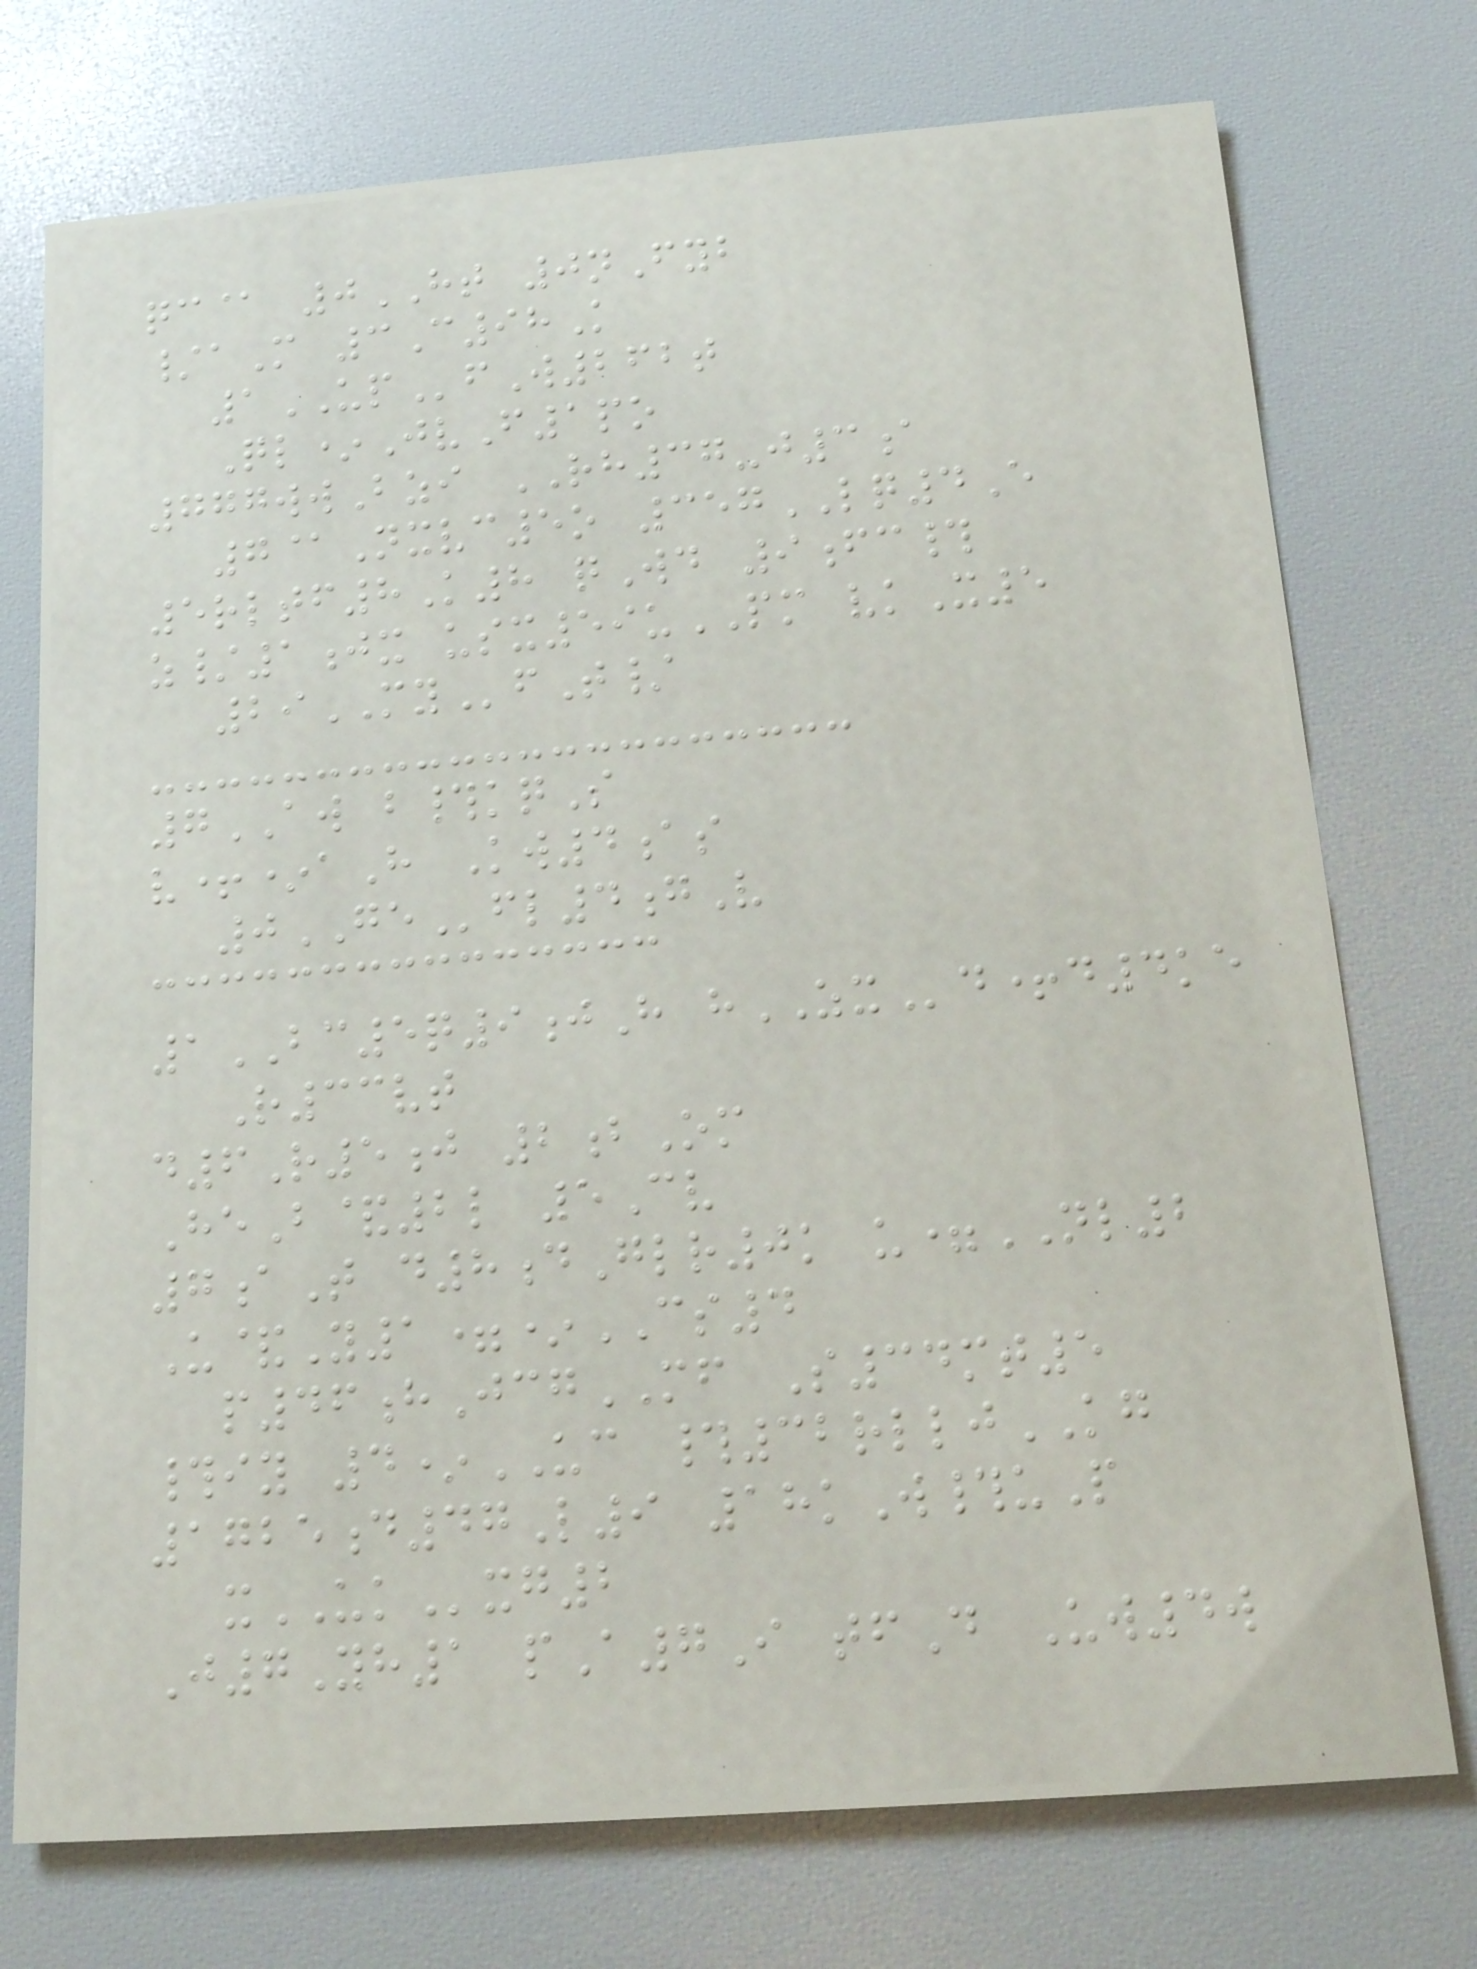qc@ 0HT 0nFyb
/aM 3C98K
1UPfW262t
Ql*JvF1po
777wwBzi RH37-j3a
7@Nxvc5o 357LQ4E
5rltf8K8 qWd 9fc#
z/1jx usx59uPM vkX5
29MYfT/
7AW b#kqS
v+*aH Kw4as
0GEfl4gV
1BC5q9jH hZXd+d4ke
R33vt
d6R5j 2bOm
HeB&2l 5Cv
7aT d8dGlr0k u=NL2
U&Y1=*CS4
p46hJcgMF S34mt5
#iy 4*UC #32rlljKG
1725d47L9 18kW#uP
xUKxg2
J7Yh1 pA7I tfD Uw4w
